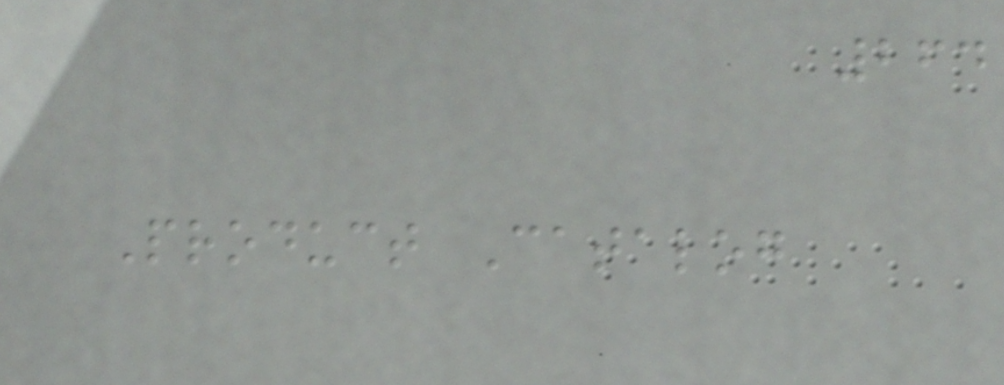264
Product Catalog
